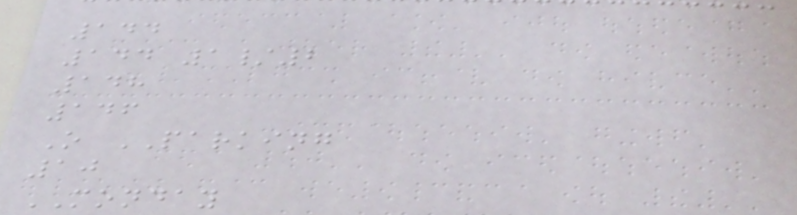144
144 1/2
148
146
O PARKING
10
MONDAY
